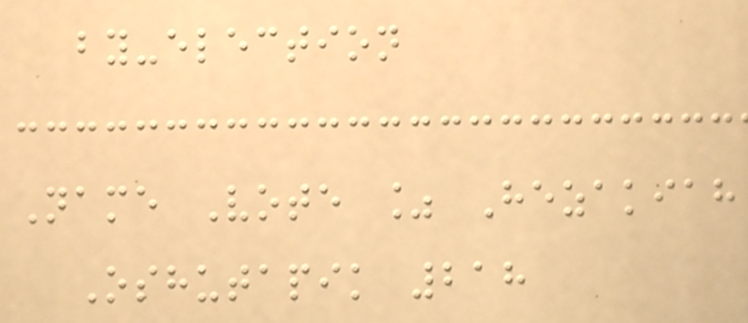by-election
Name Vote % Hezakiah
Oshutapik 218
